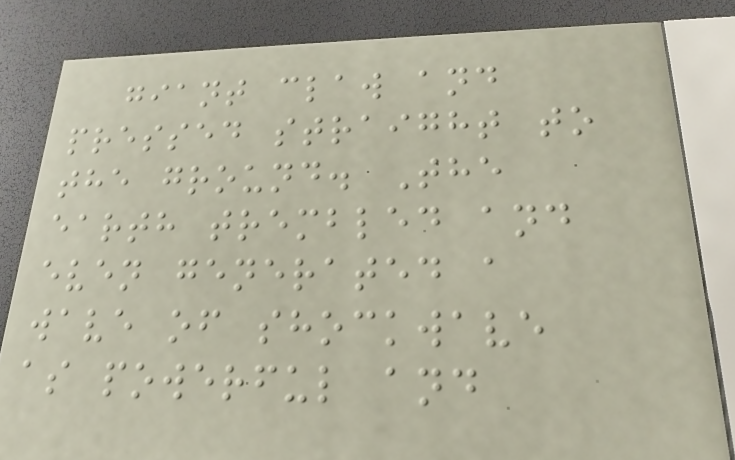giant claw and
pressed straight to
the ground. The
earth trembled and
even generated a
wave of shockwave
as powerful and
